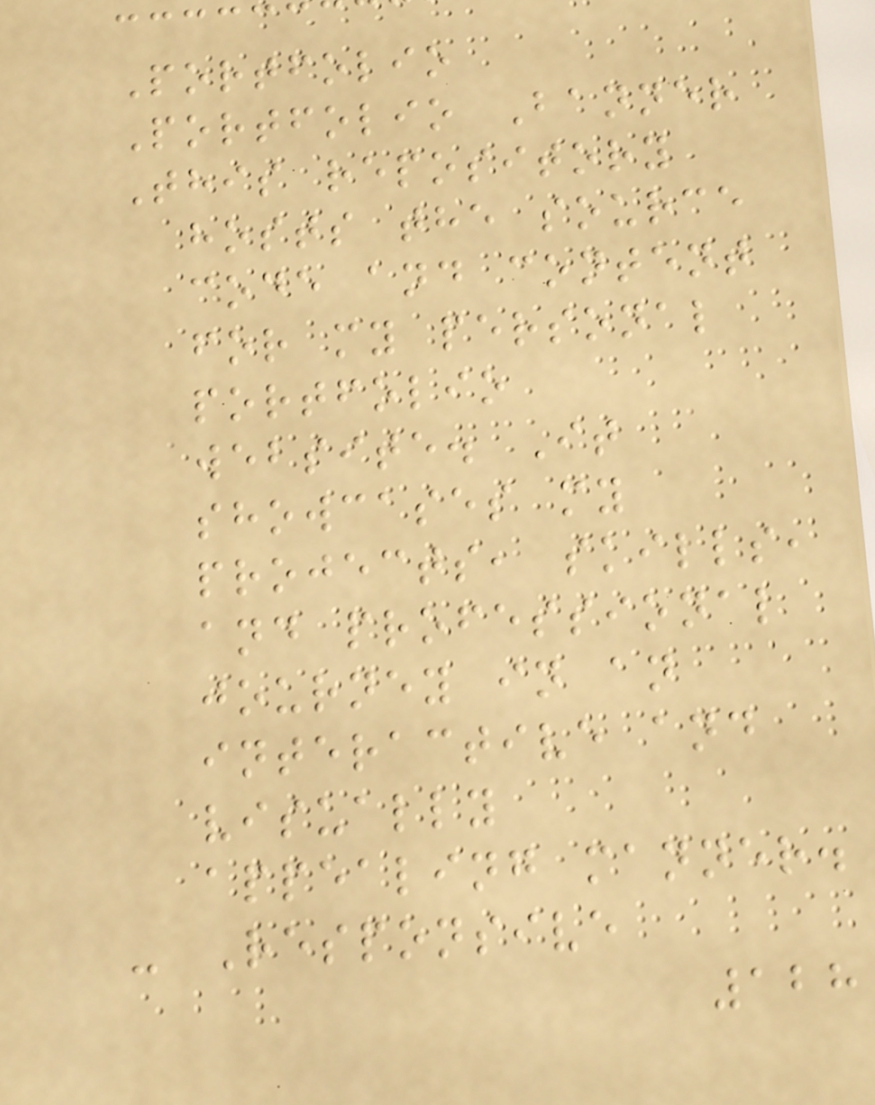Portfolio
Portfolio Banner
This repository
hosts the source
code and content
for my personal
portfolio
website. It
showcases my
projects, skills,
and professional
journey in an
interactive and
visually
appealing manner.
- Responsive
128
